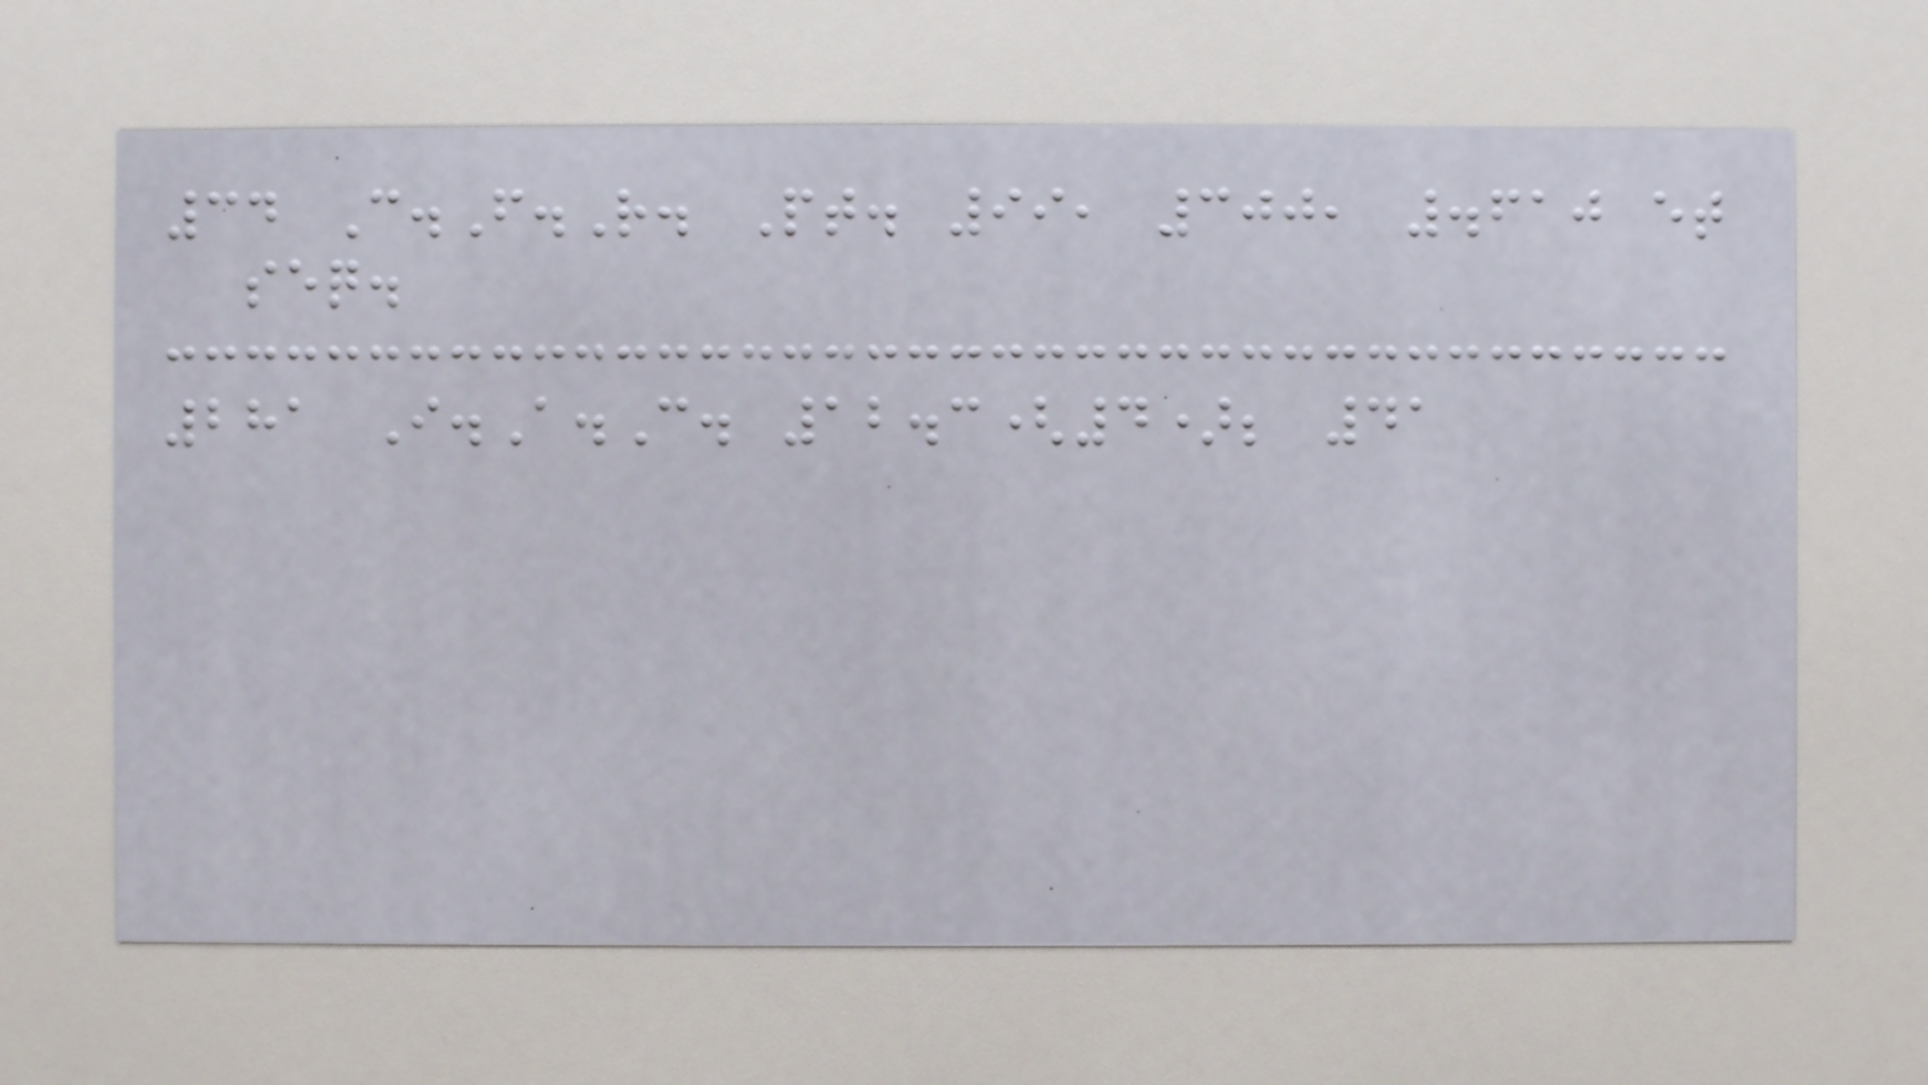34 C.F.R. Pt. 99, 300, .610 et
seq.
281 I.A.C. 12.3(4); 41
